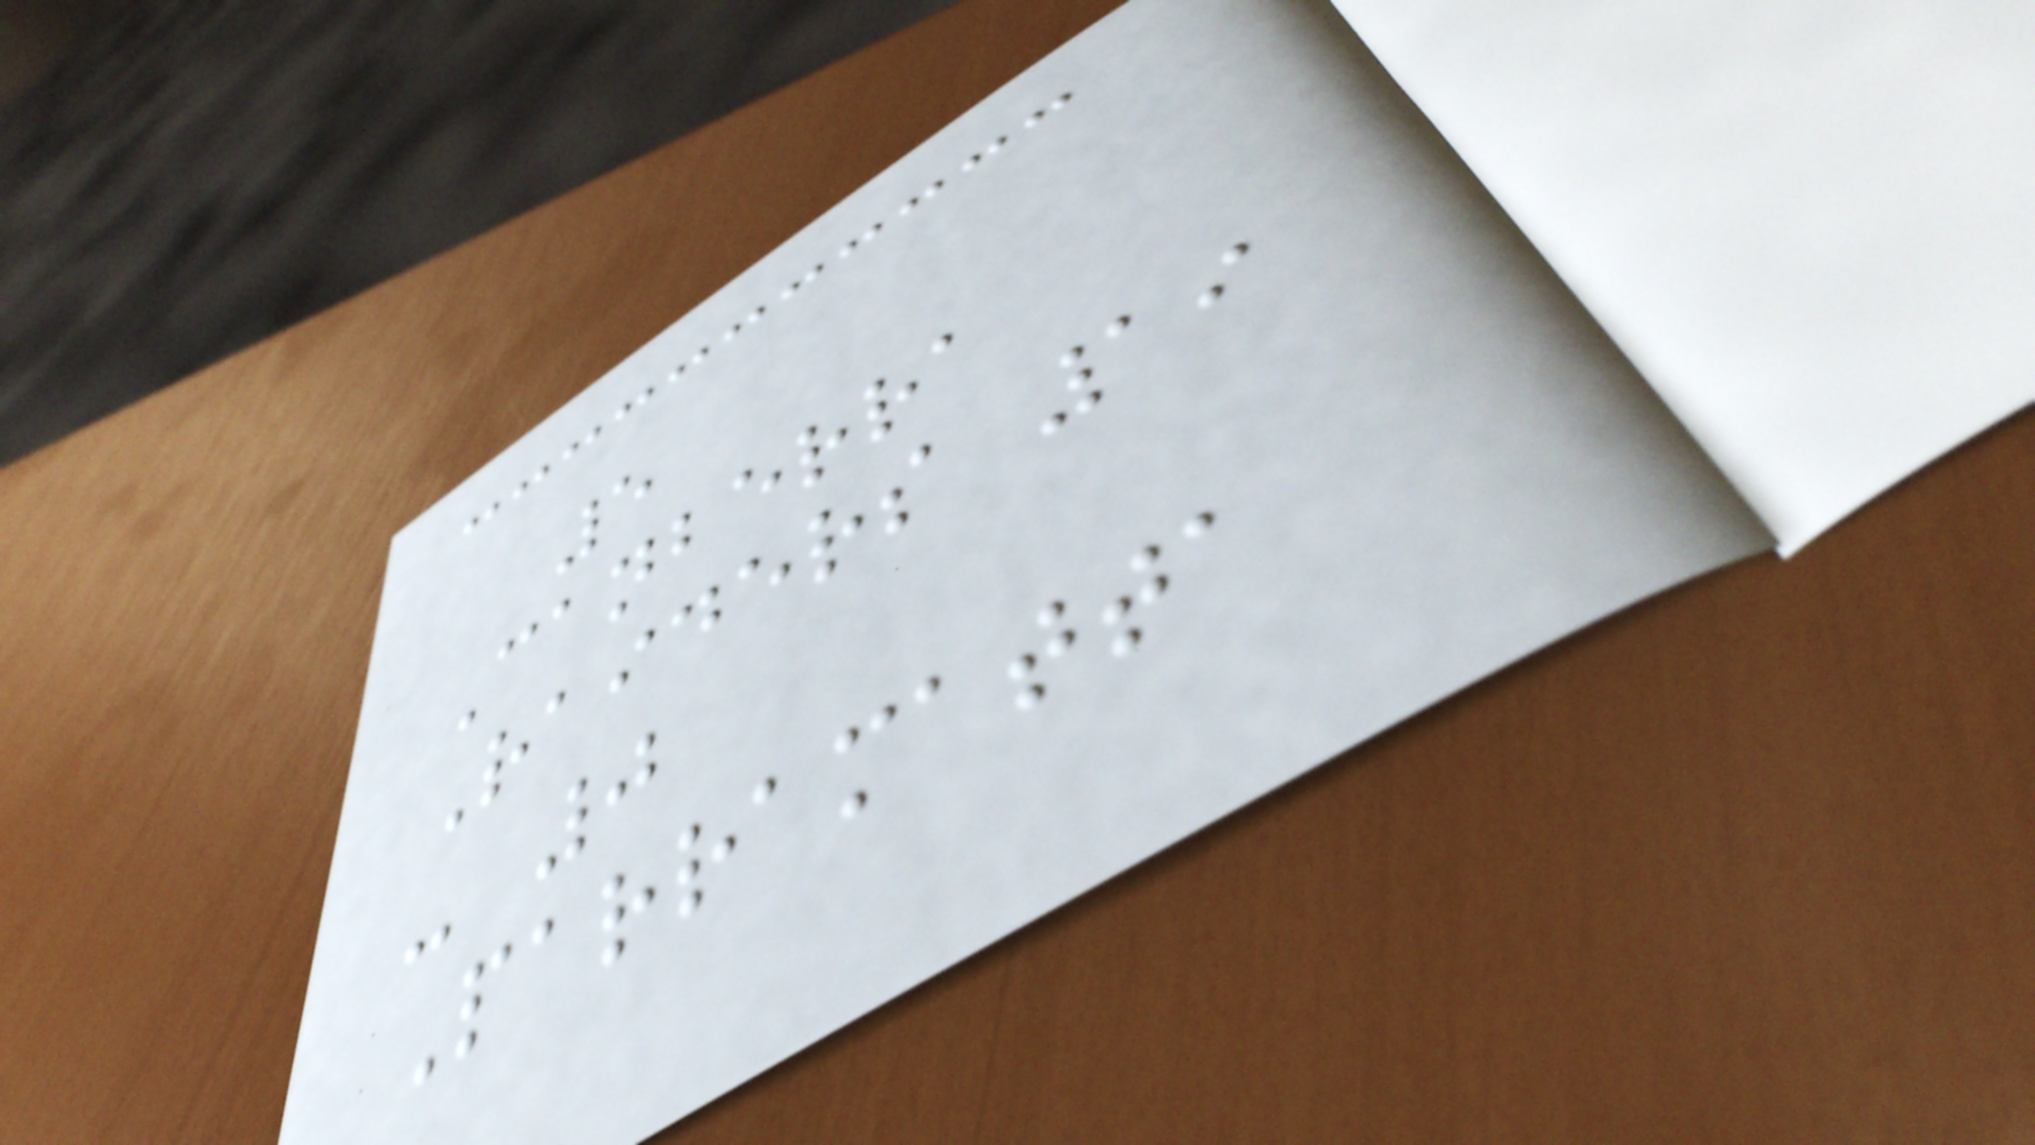5
Canberra
Raiders 19
- 0
Parramatta
